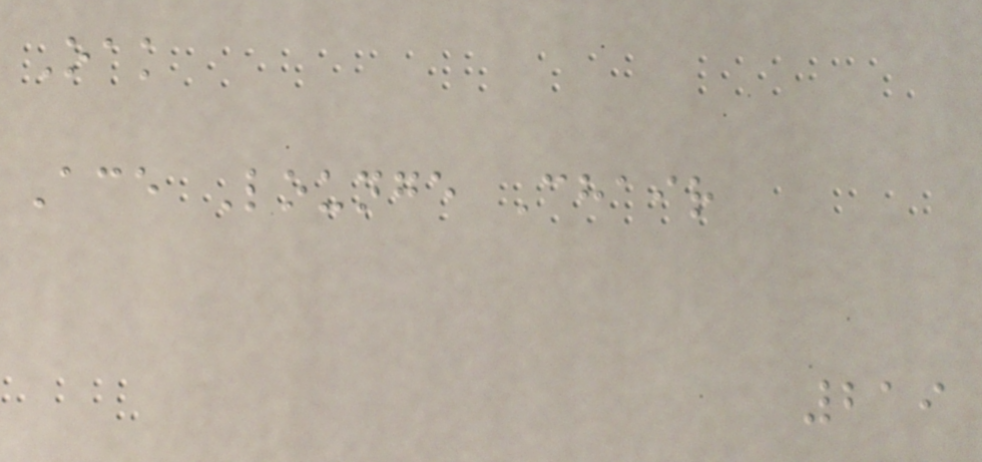Oak
Ace Lounge Chair
219
